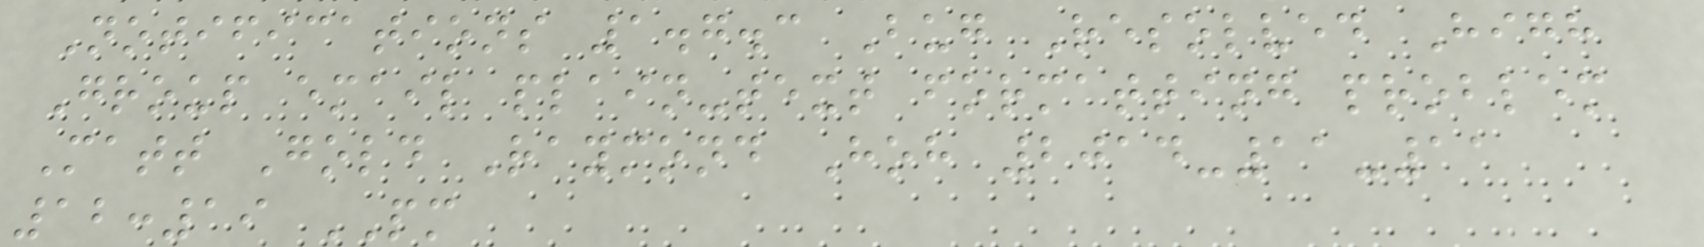Notifications 1.7.3 Bug Resolved High
Group email plain-text formatting problem
Matt Gold Raymond Hoh 2014-11-11
12:19 PM
